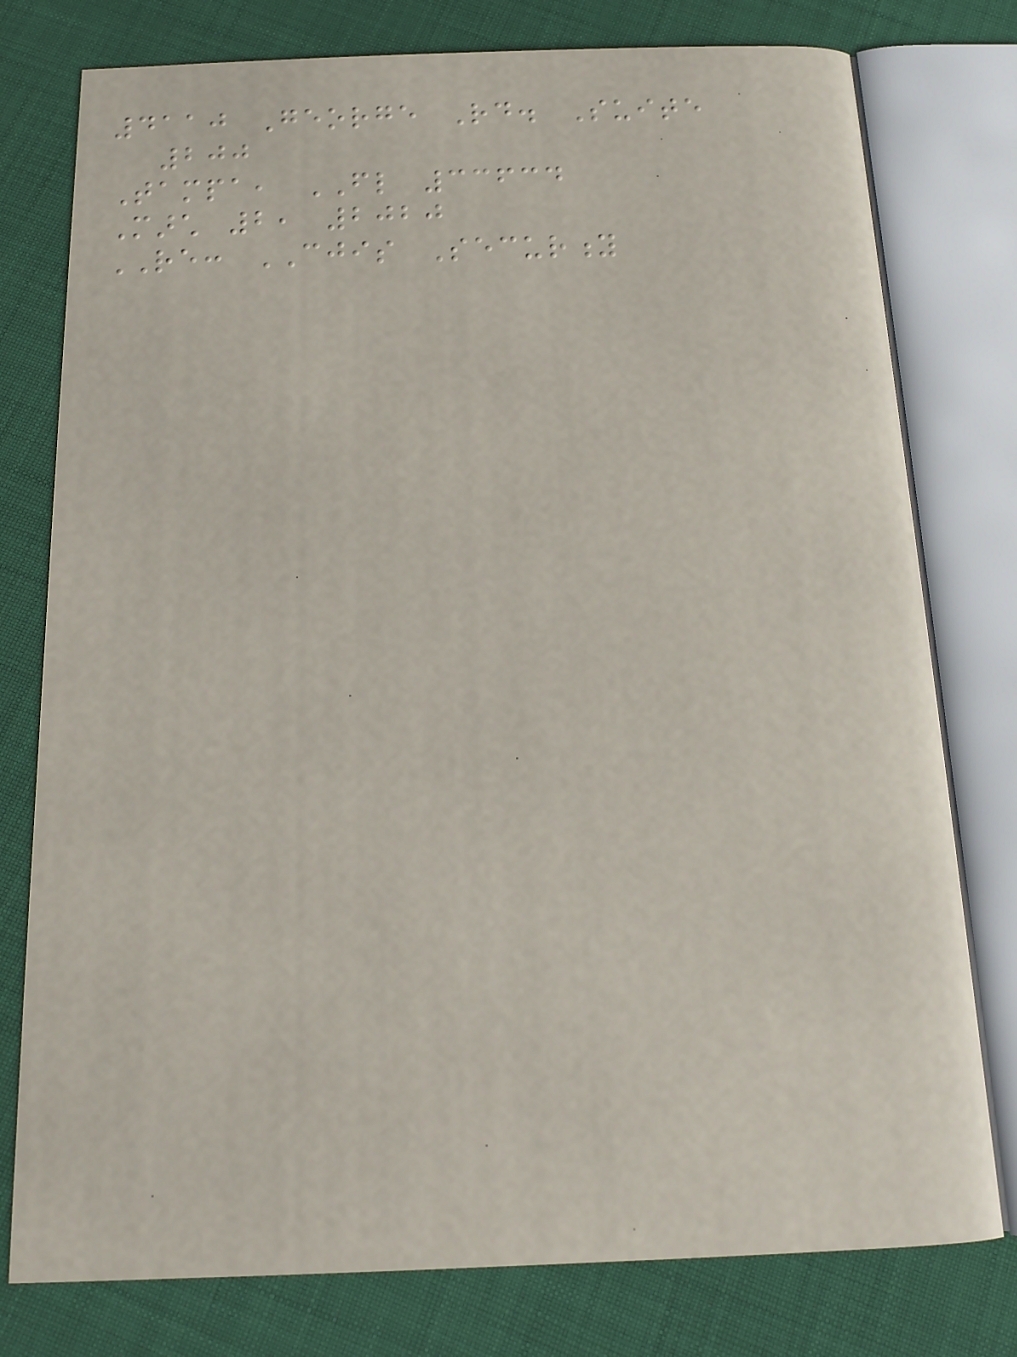4110 George Rd. Suite
200
Tampa, FL 33634
March 2, 2020
RE: CJIS Security
